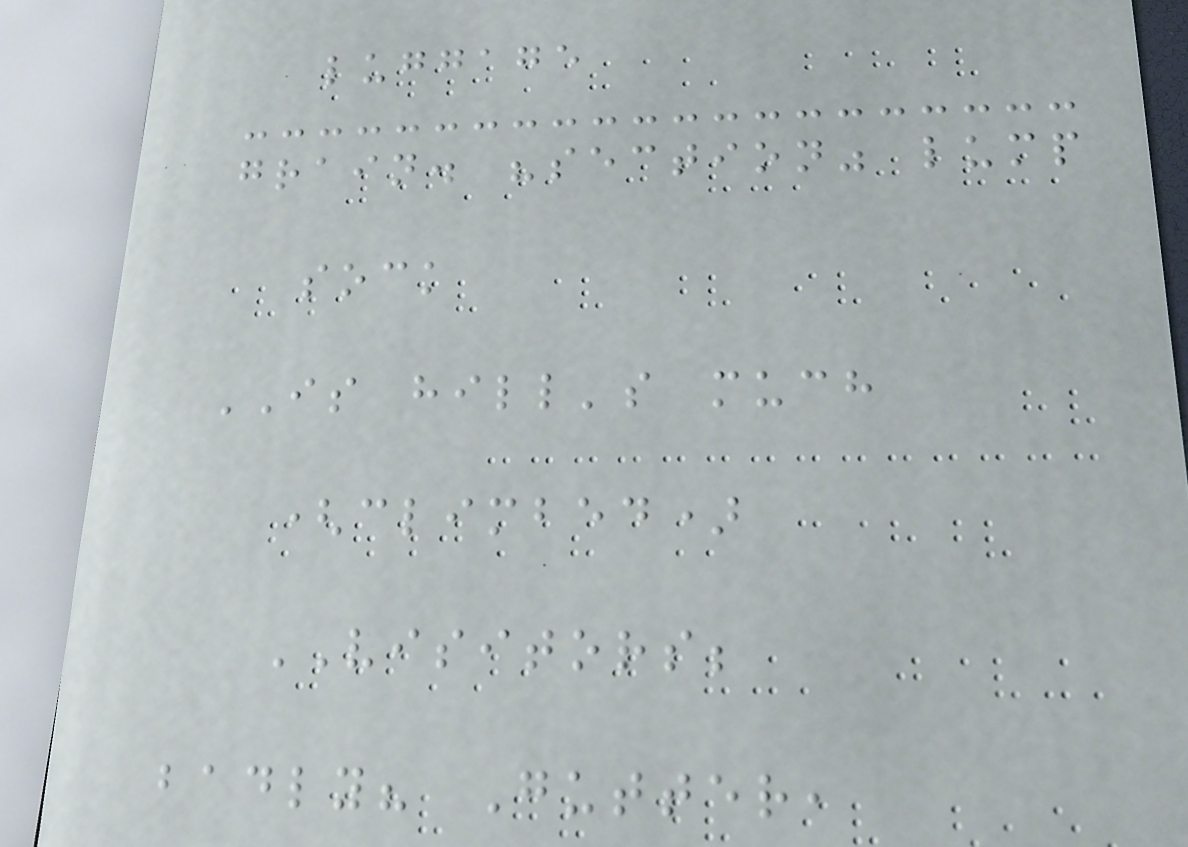luggage
grain. "section" lump
sock
IS hill's much
(climbed)
VISITORS;
badly? Gutter,
